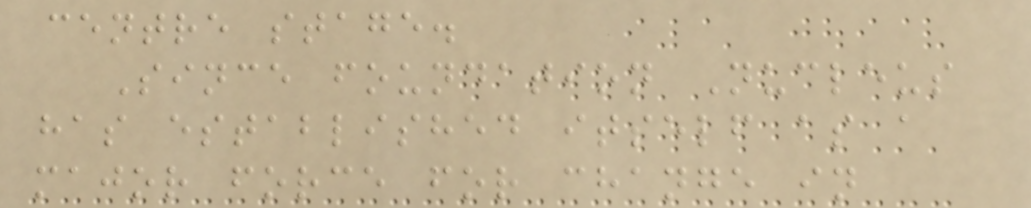centre stage.
Since foundation Nucleus
has established itself as a
major force for change in
